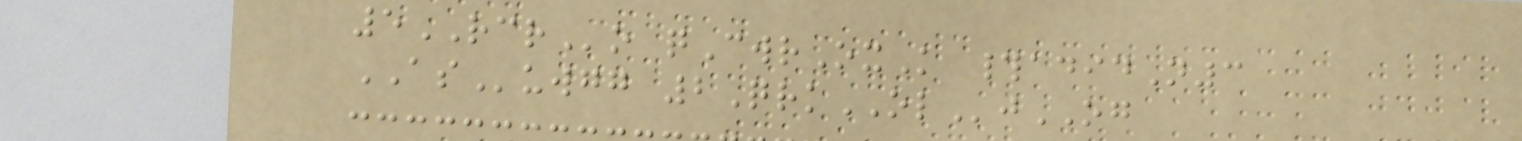5RCRo qCwrOxK #adidN3
ASuwgg 2QrkOLjOG
